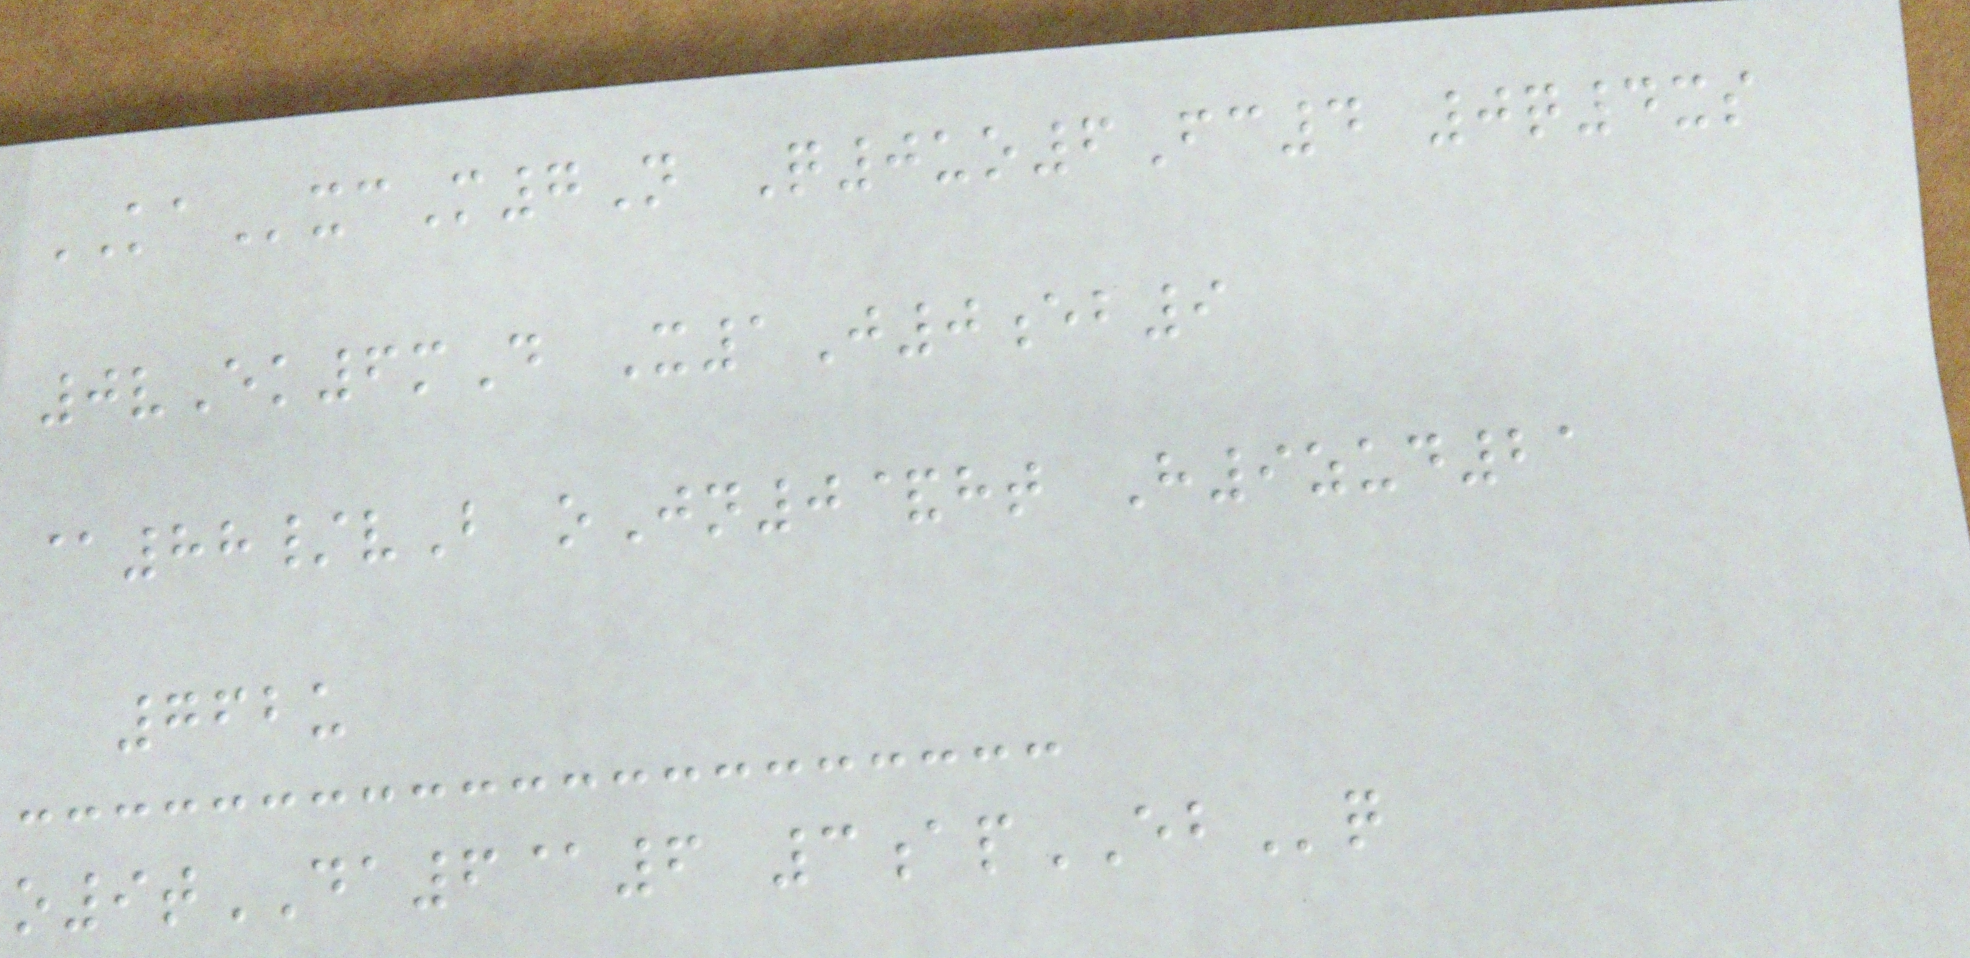KAxcM7N Q0uo6Fc4 0q4xs
0vEk6mD X1J0eb9
@88/vB oJn0&ht H9zud21
762u
o9tDA6@6 3apEBq
